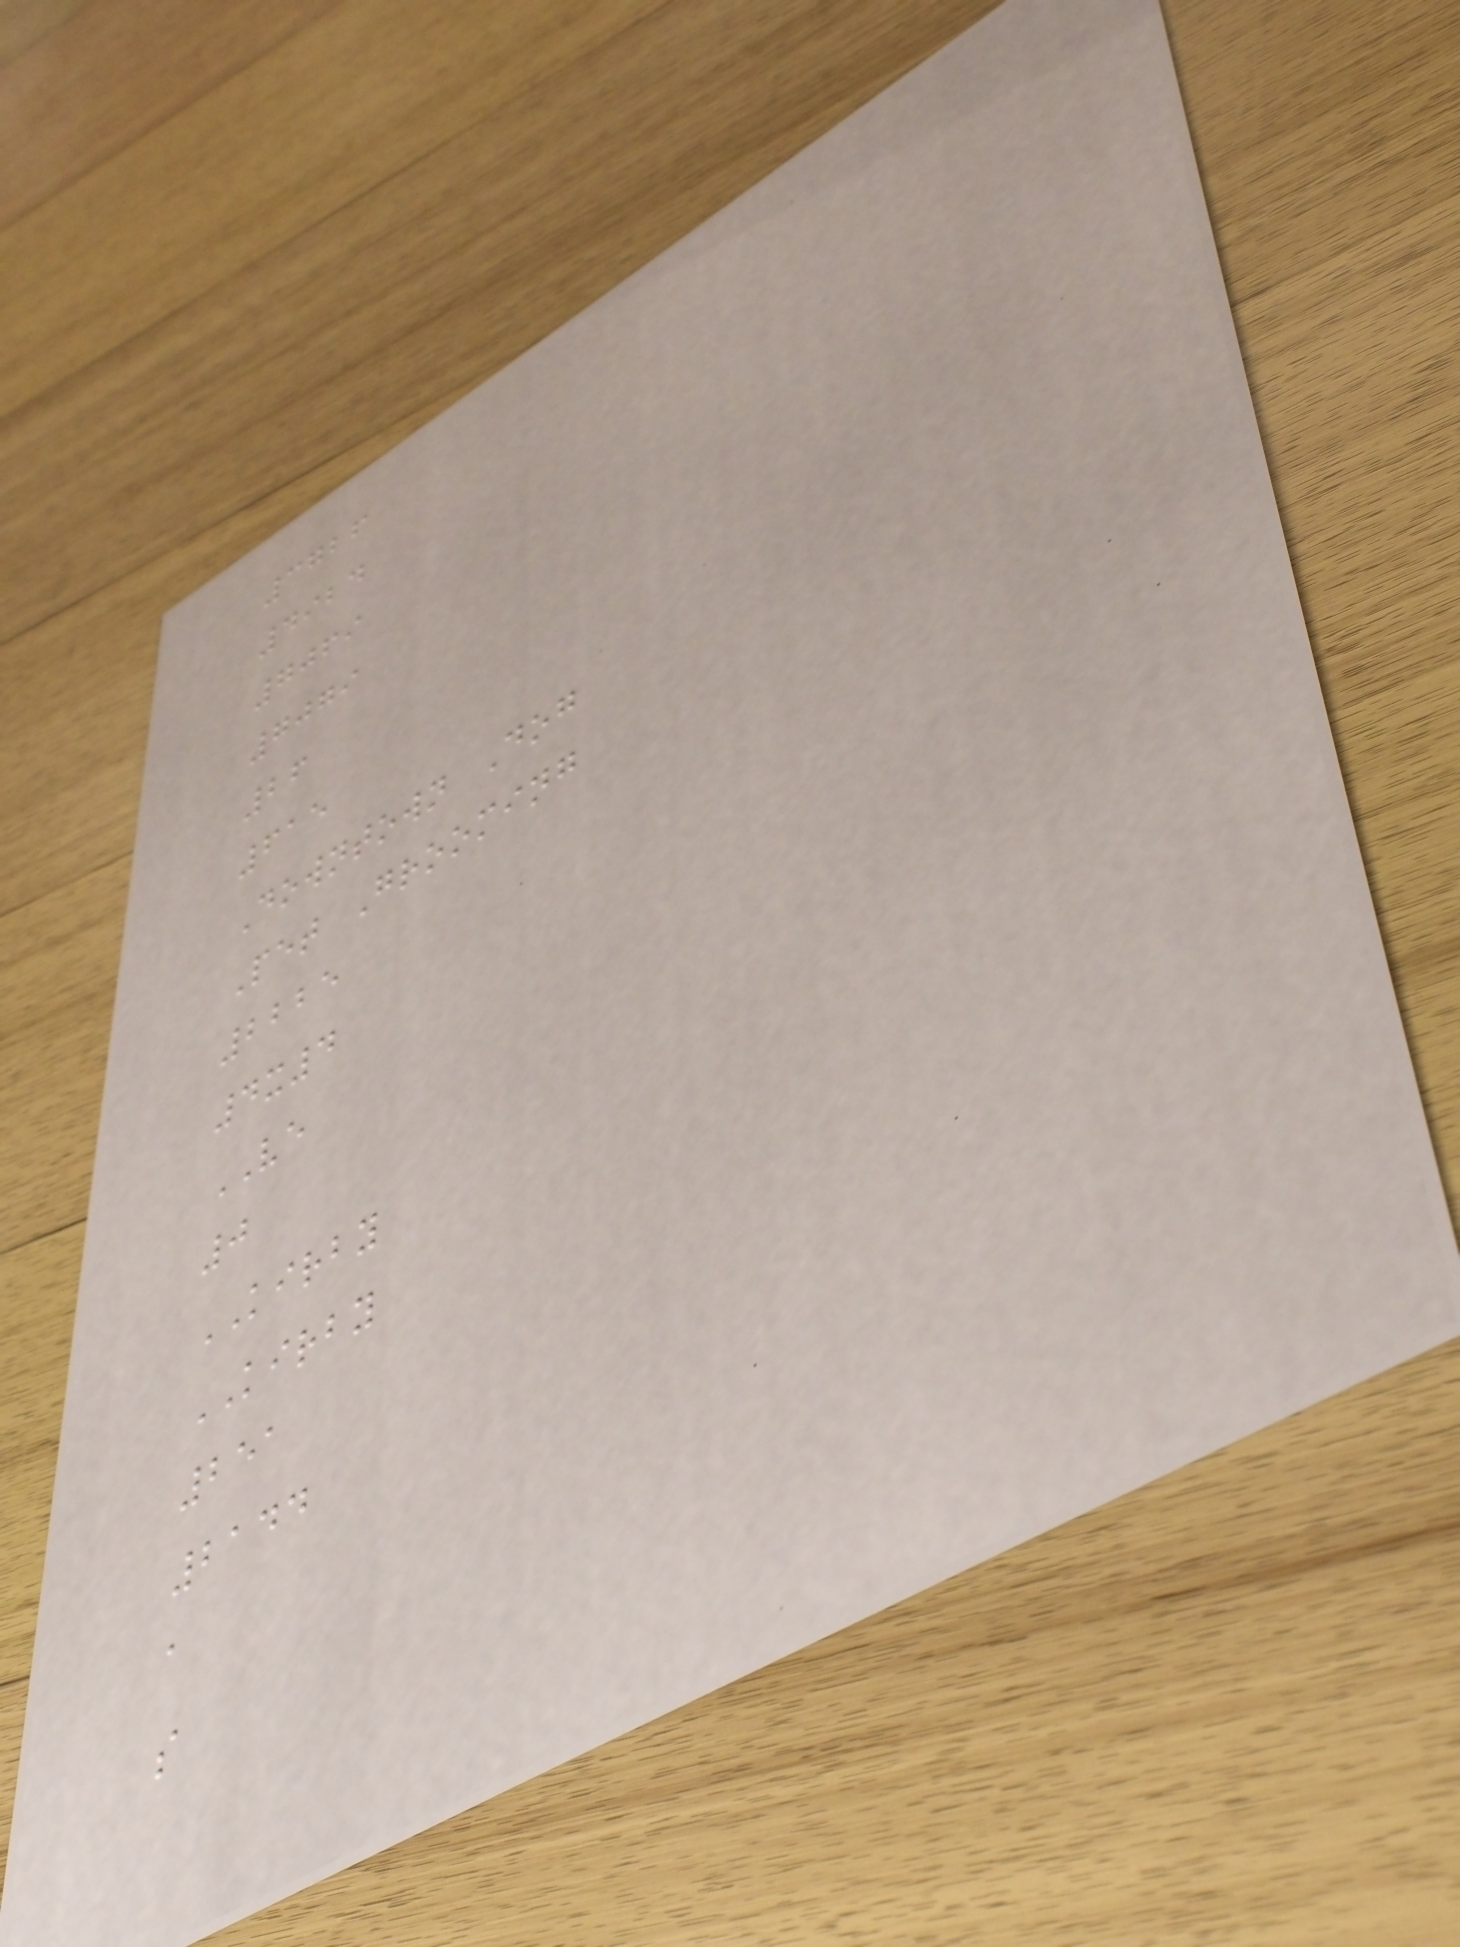3726
4924
7069
7079
26
615
Downtown Dog
Pet Grooming
2225
4x4
VE
0
KIRBY
KIRBY
251
2144
a
s
